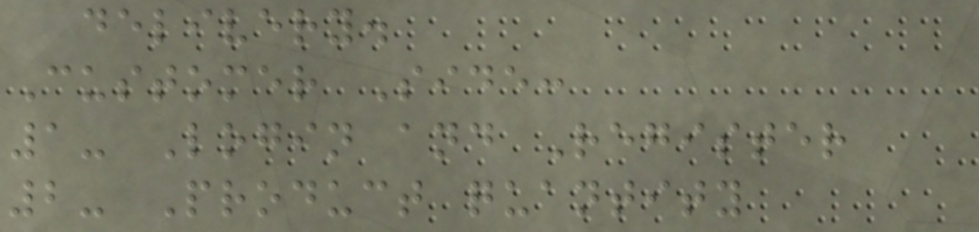delivery.
Customer Side:
1- Login and Register
2- Product quantity
